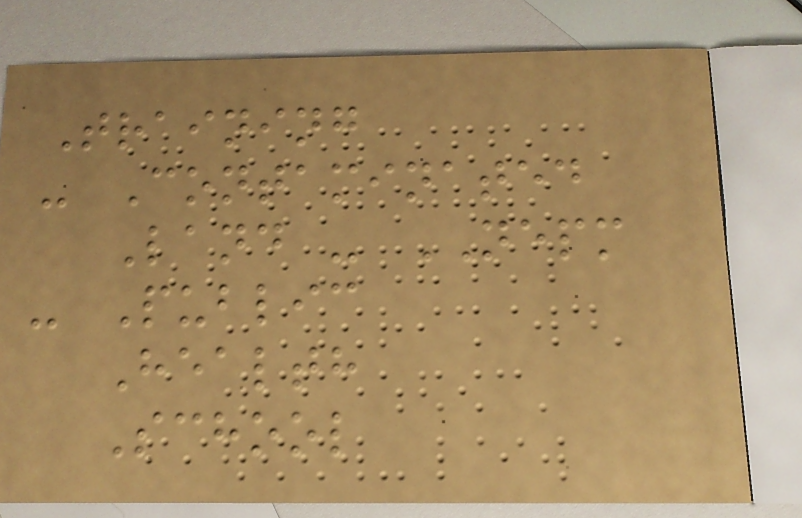Training
- Contaminated
Land - NEPM
- Public
Health
School
